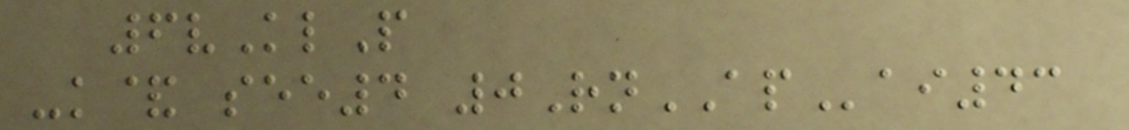6vKlP
-k& see4 0RnAPai43
